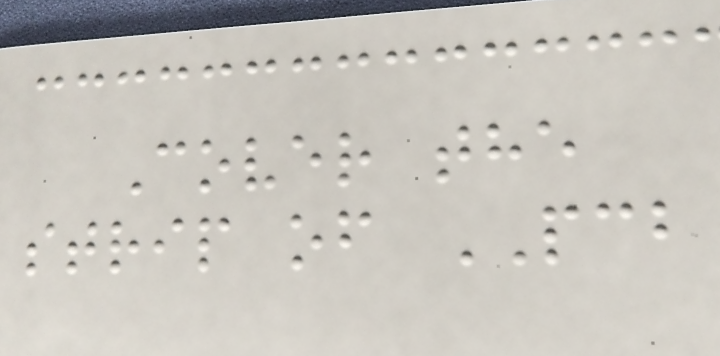Cover the
strip of PCB
